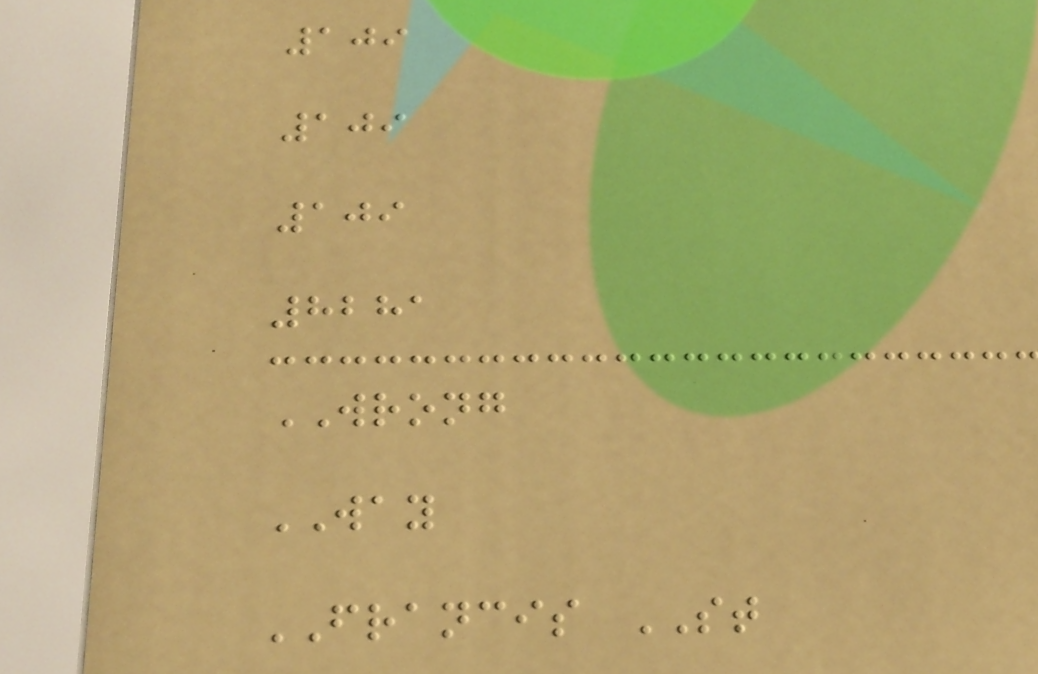109
109
109
8281
WRONG
WAY
FRANCIS ST
